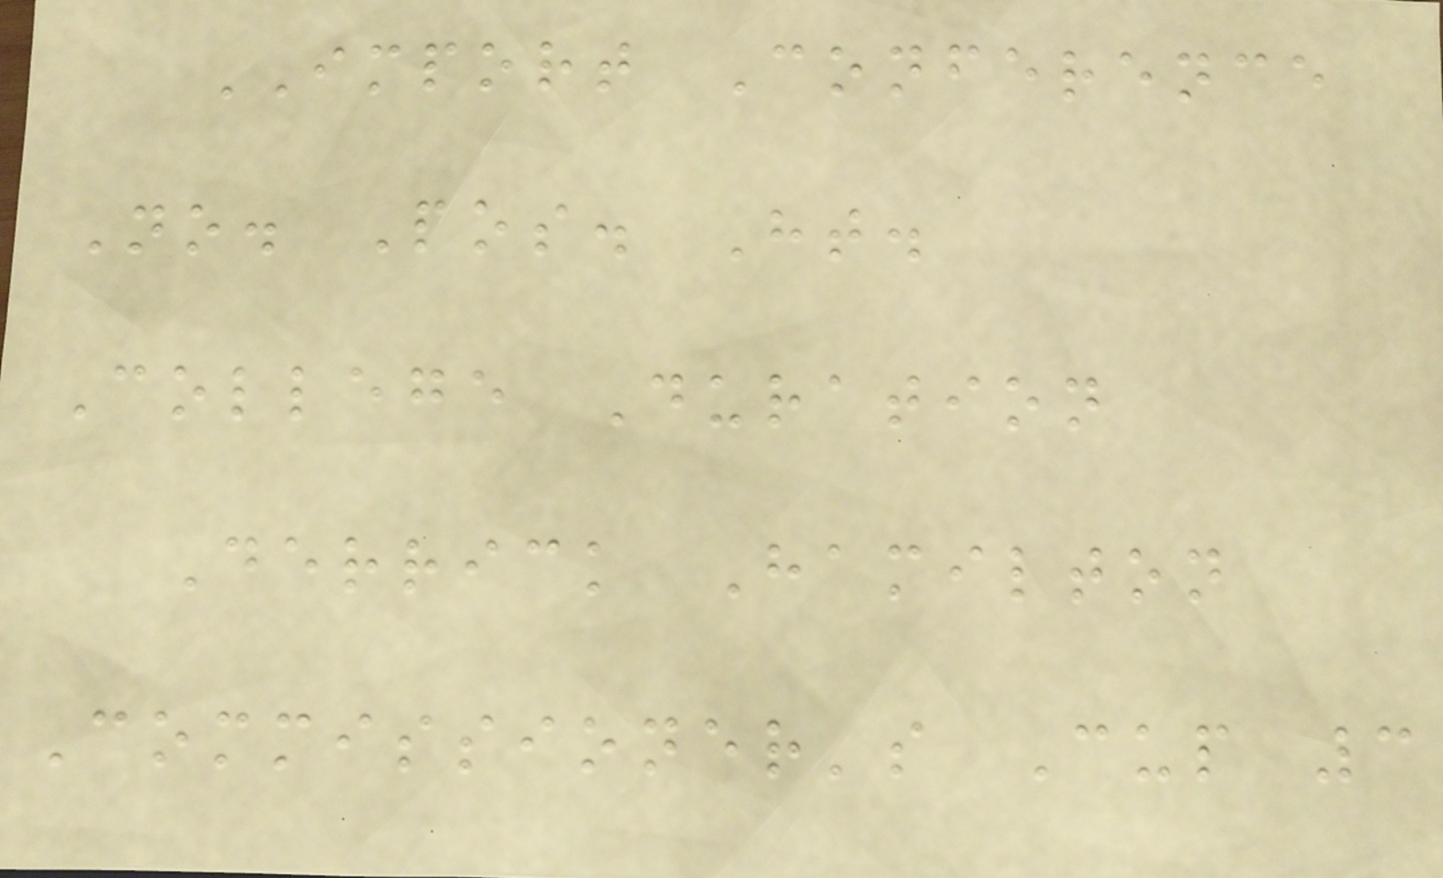IMPORT Conference
No. Pos. Ht.
College Duration
Derrick Hamilton
Commissioner's Cup 3
